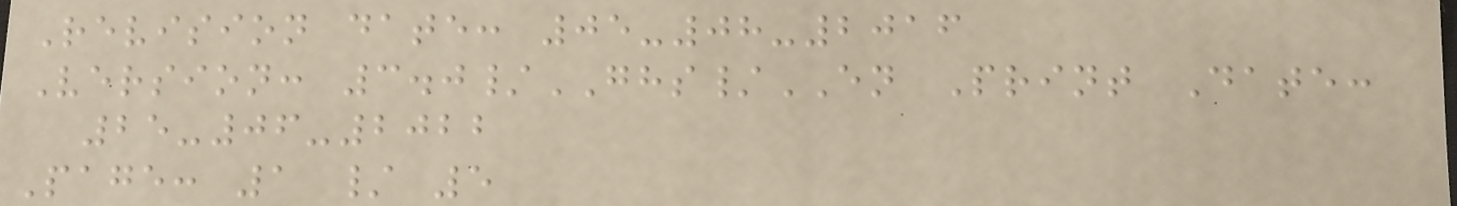Revision date: 05-08-2016
Version: 3.0/GHS/EN Print Date:
25-06-2022
Page: 1 / 5
